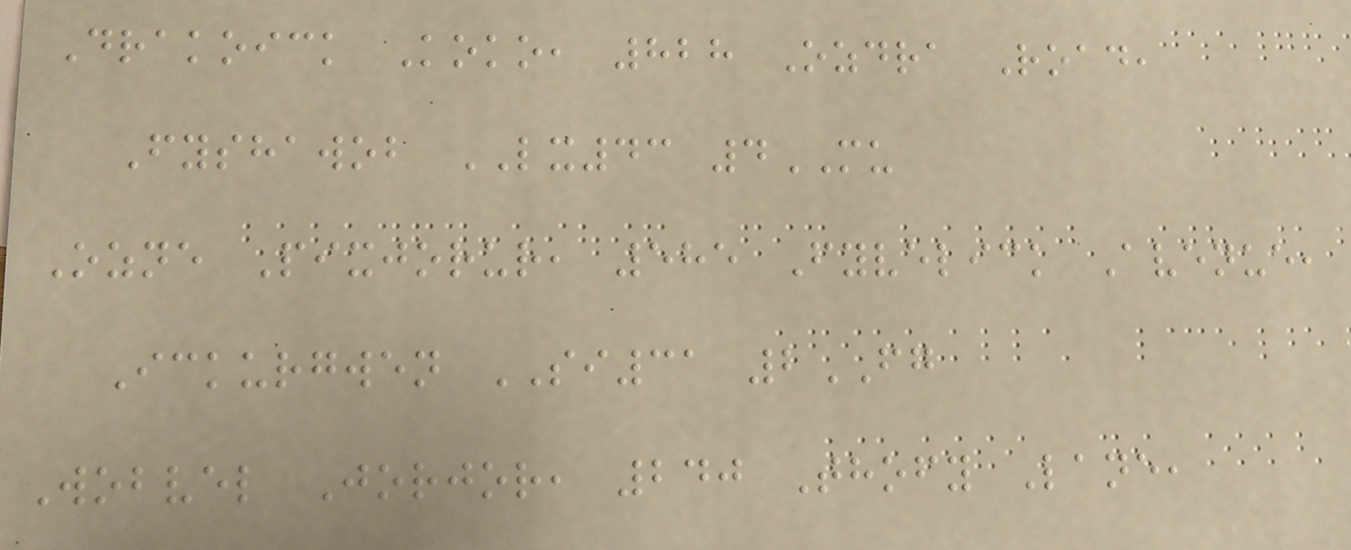Drakoick Koko, 828 Ozdra Road,
Fyshawob LX43 4MU
Ozne Pixjorur, 585 Fyvelick Avenue,
Ickurgwen SI31 2FG
Wobvel Jorjor, 240 Thofy Lane,
